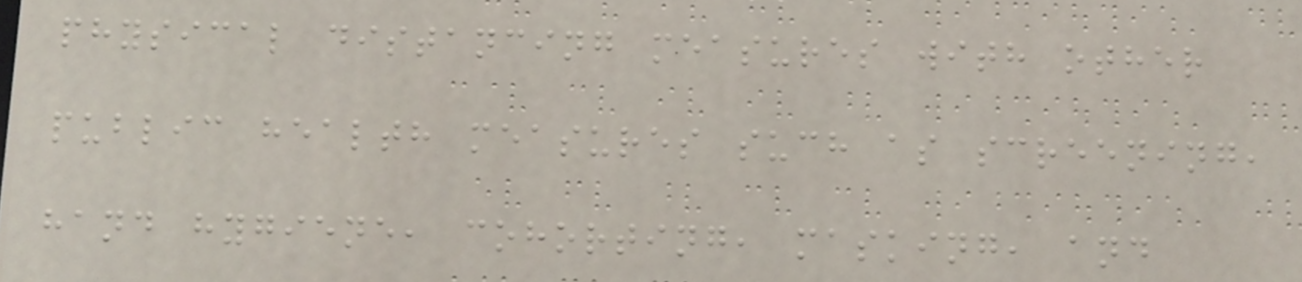physical distancing measures with other
public health measures such as screening,
hand hygiene, cohorting, masking, and
